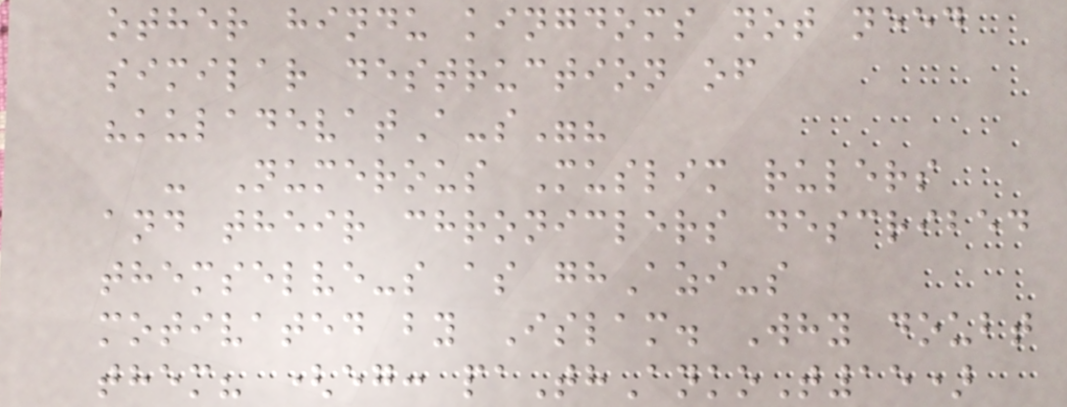other hindu kingdoms not need
similar destruction of
"kuladevatA-s"?
- Numerous Muslim rulers
and their chroniclers described
themselve-s as ghAzi-s
motivated by Islam. Why doubt
them? (eg: paThAnkoT15)
